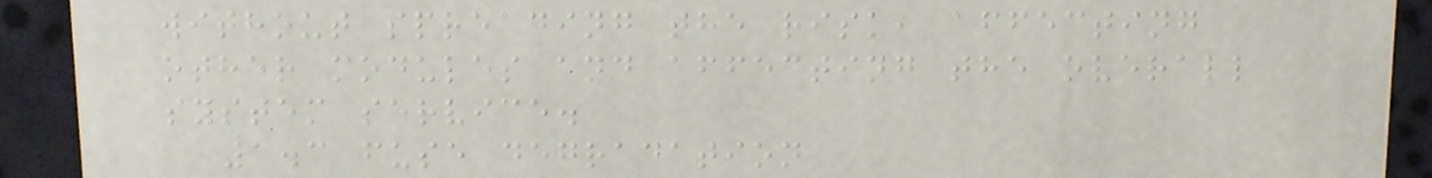without spreading the risk, affecting
other modules and affecting the overall
system service.
1.3 fuse degradation
